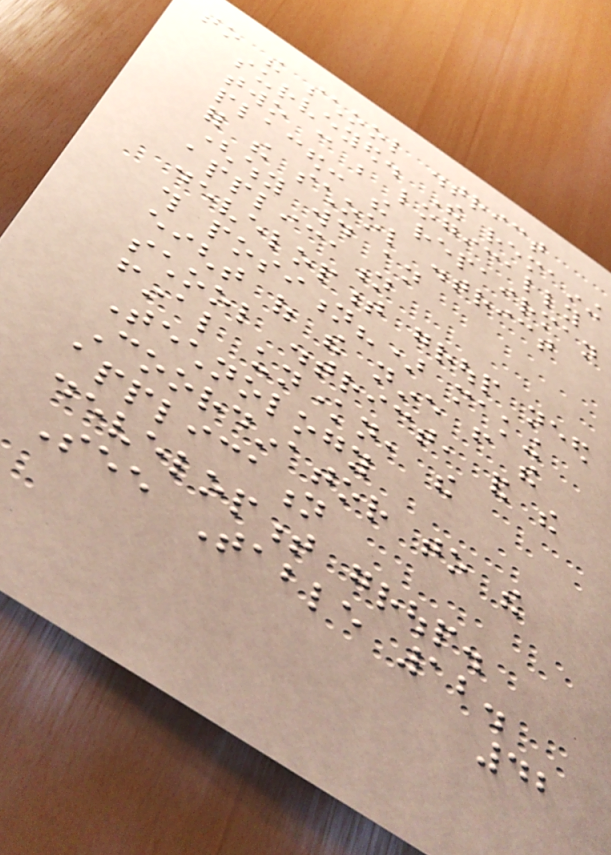to the school district
surveyed. The remaining
two can be logically
placed: the repairman
for the school district
(why would an
application
development group need
this position?) making
eight of the nine from the
school district, and the
final unknown, the
Technology
Coordinator to the
application
development group.
See Table 12.
42
